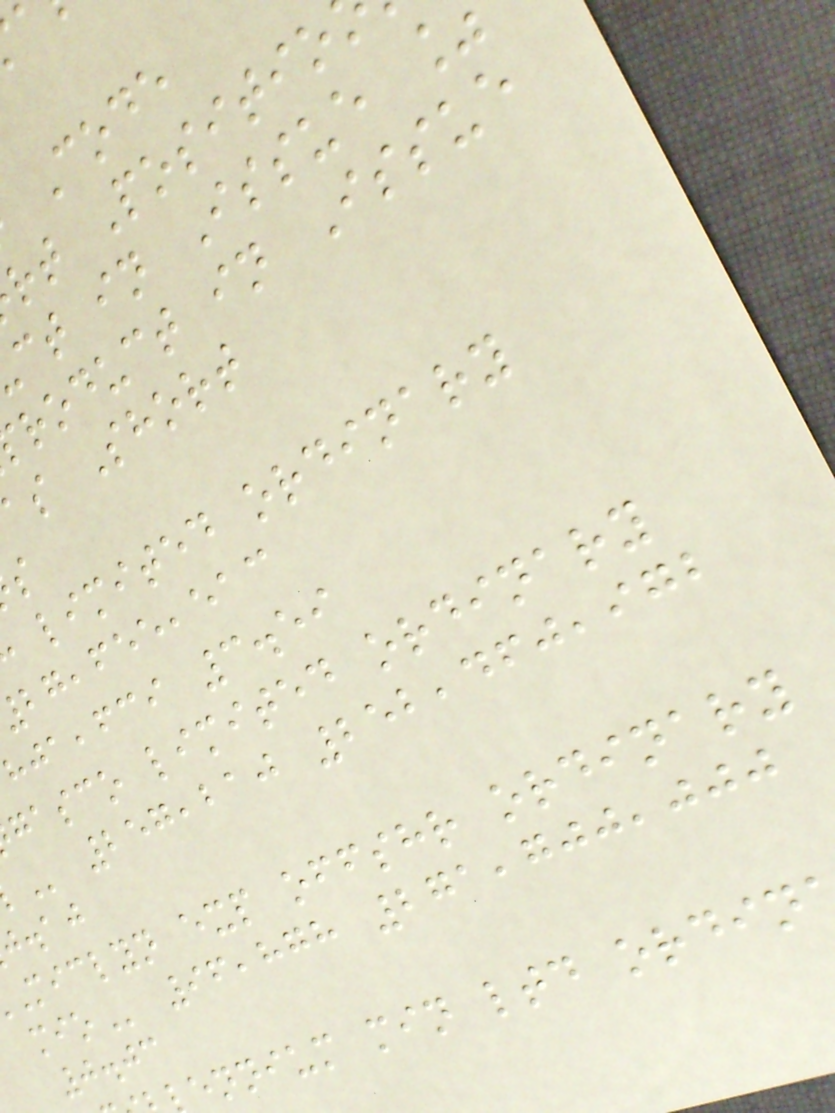rt Positio
ct in Issue
roduct in Issue
as Short
limited ordinary
,fci 3.59
gasco limited ordinary
257,210 252,460,972
miclyn exp offshr ordinary
96,878 271,700,000
0.03
ennium min ltd
